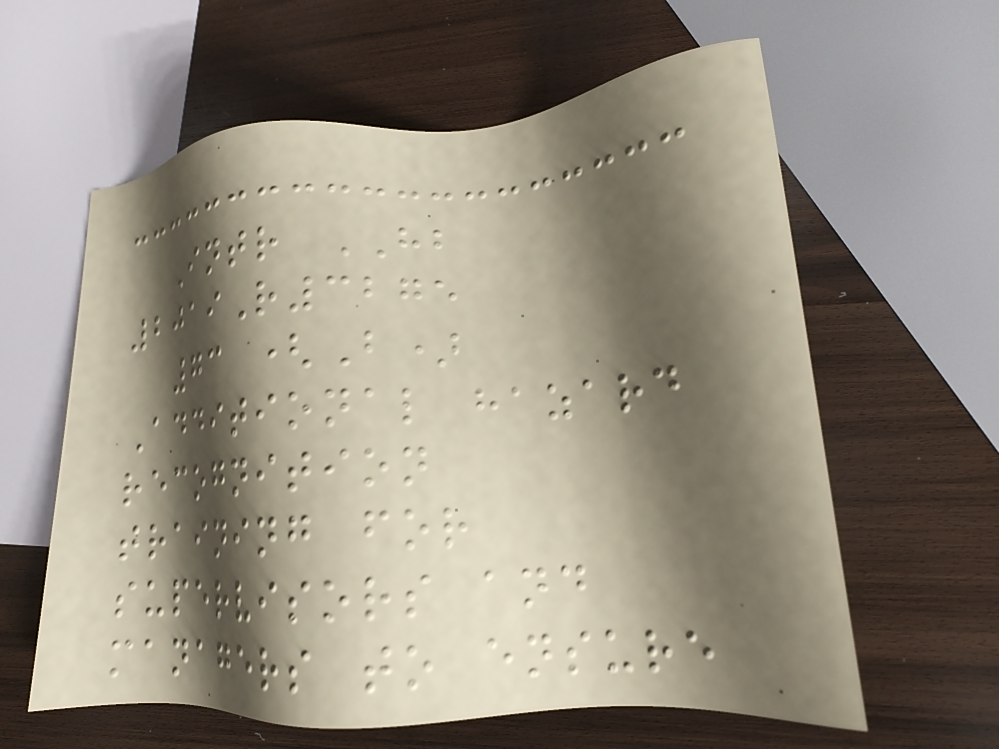Intr HB
2019R3275
73 (B)
Additional hazard
recognition
training for
supervisors and
managers to ensure
